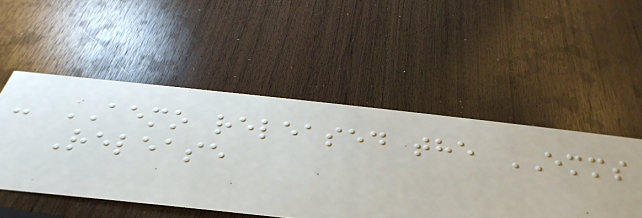- AEMO released the EMMS
Release
